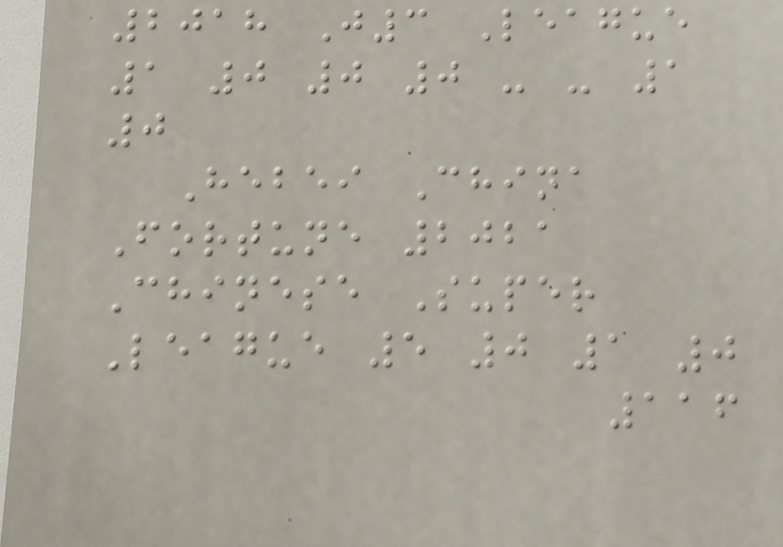2018 J3 League
1 0 0 0 - - 1
0
Hebei China
Fortune 2021
Chinese Super
League 5 0 1 0
116
